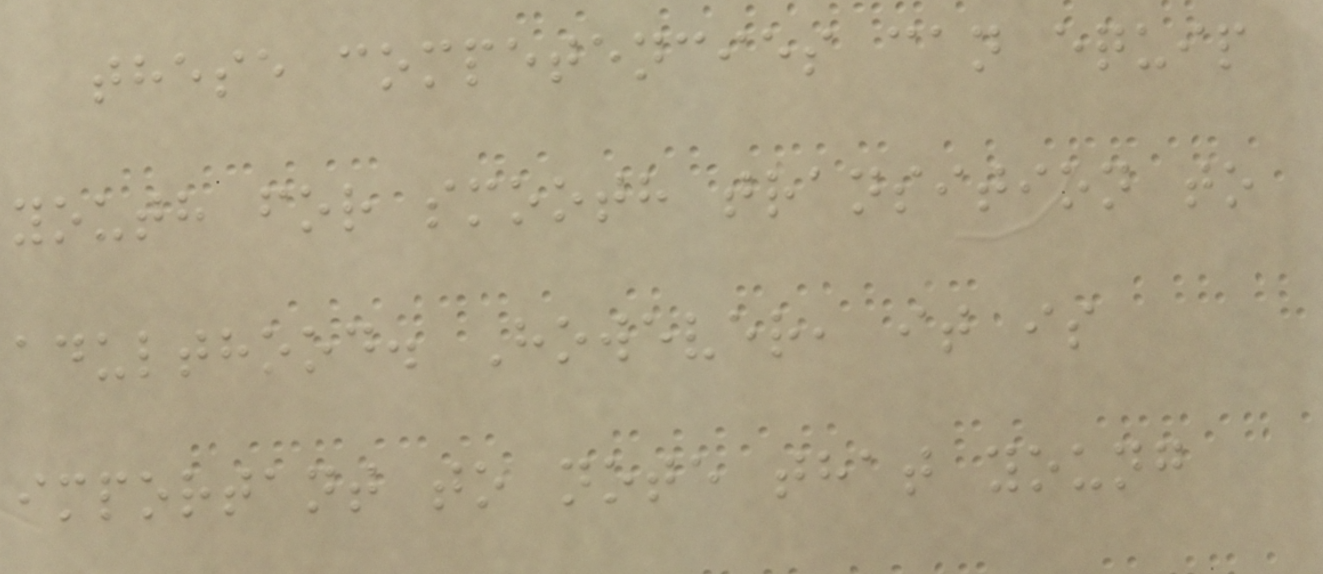these competencies can equip
youth for smooth transition to
adulthood. However, it is
important to note that young
